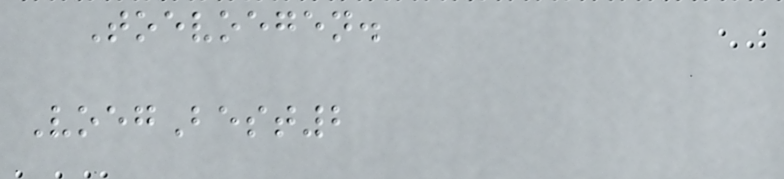Toevoegen.
VoegBest2
